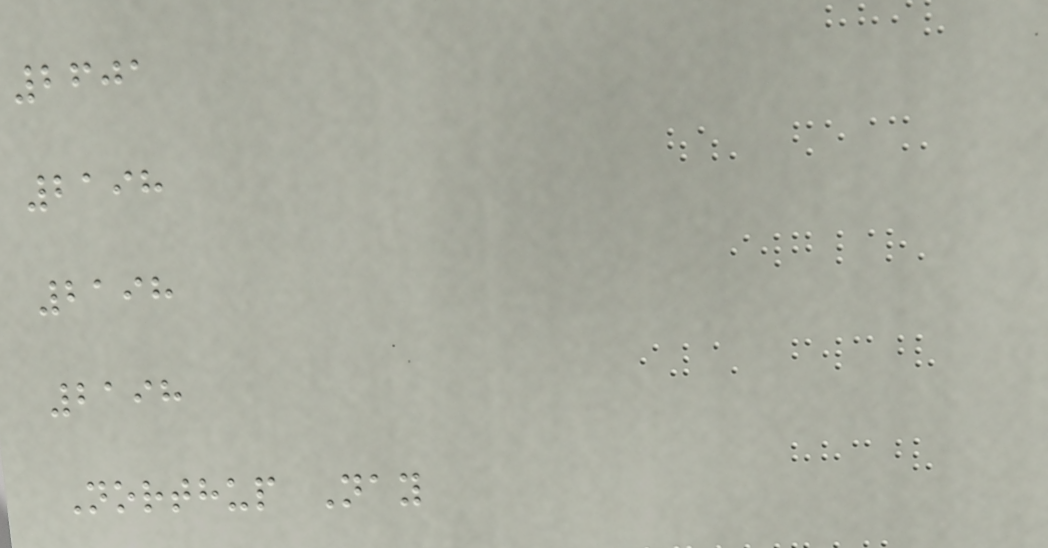2601
2198
2198
2198
Northup Nay
